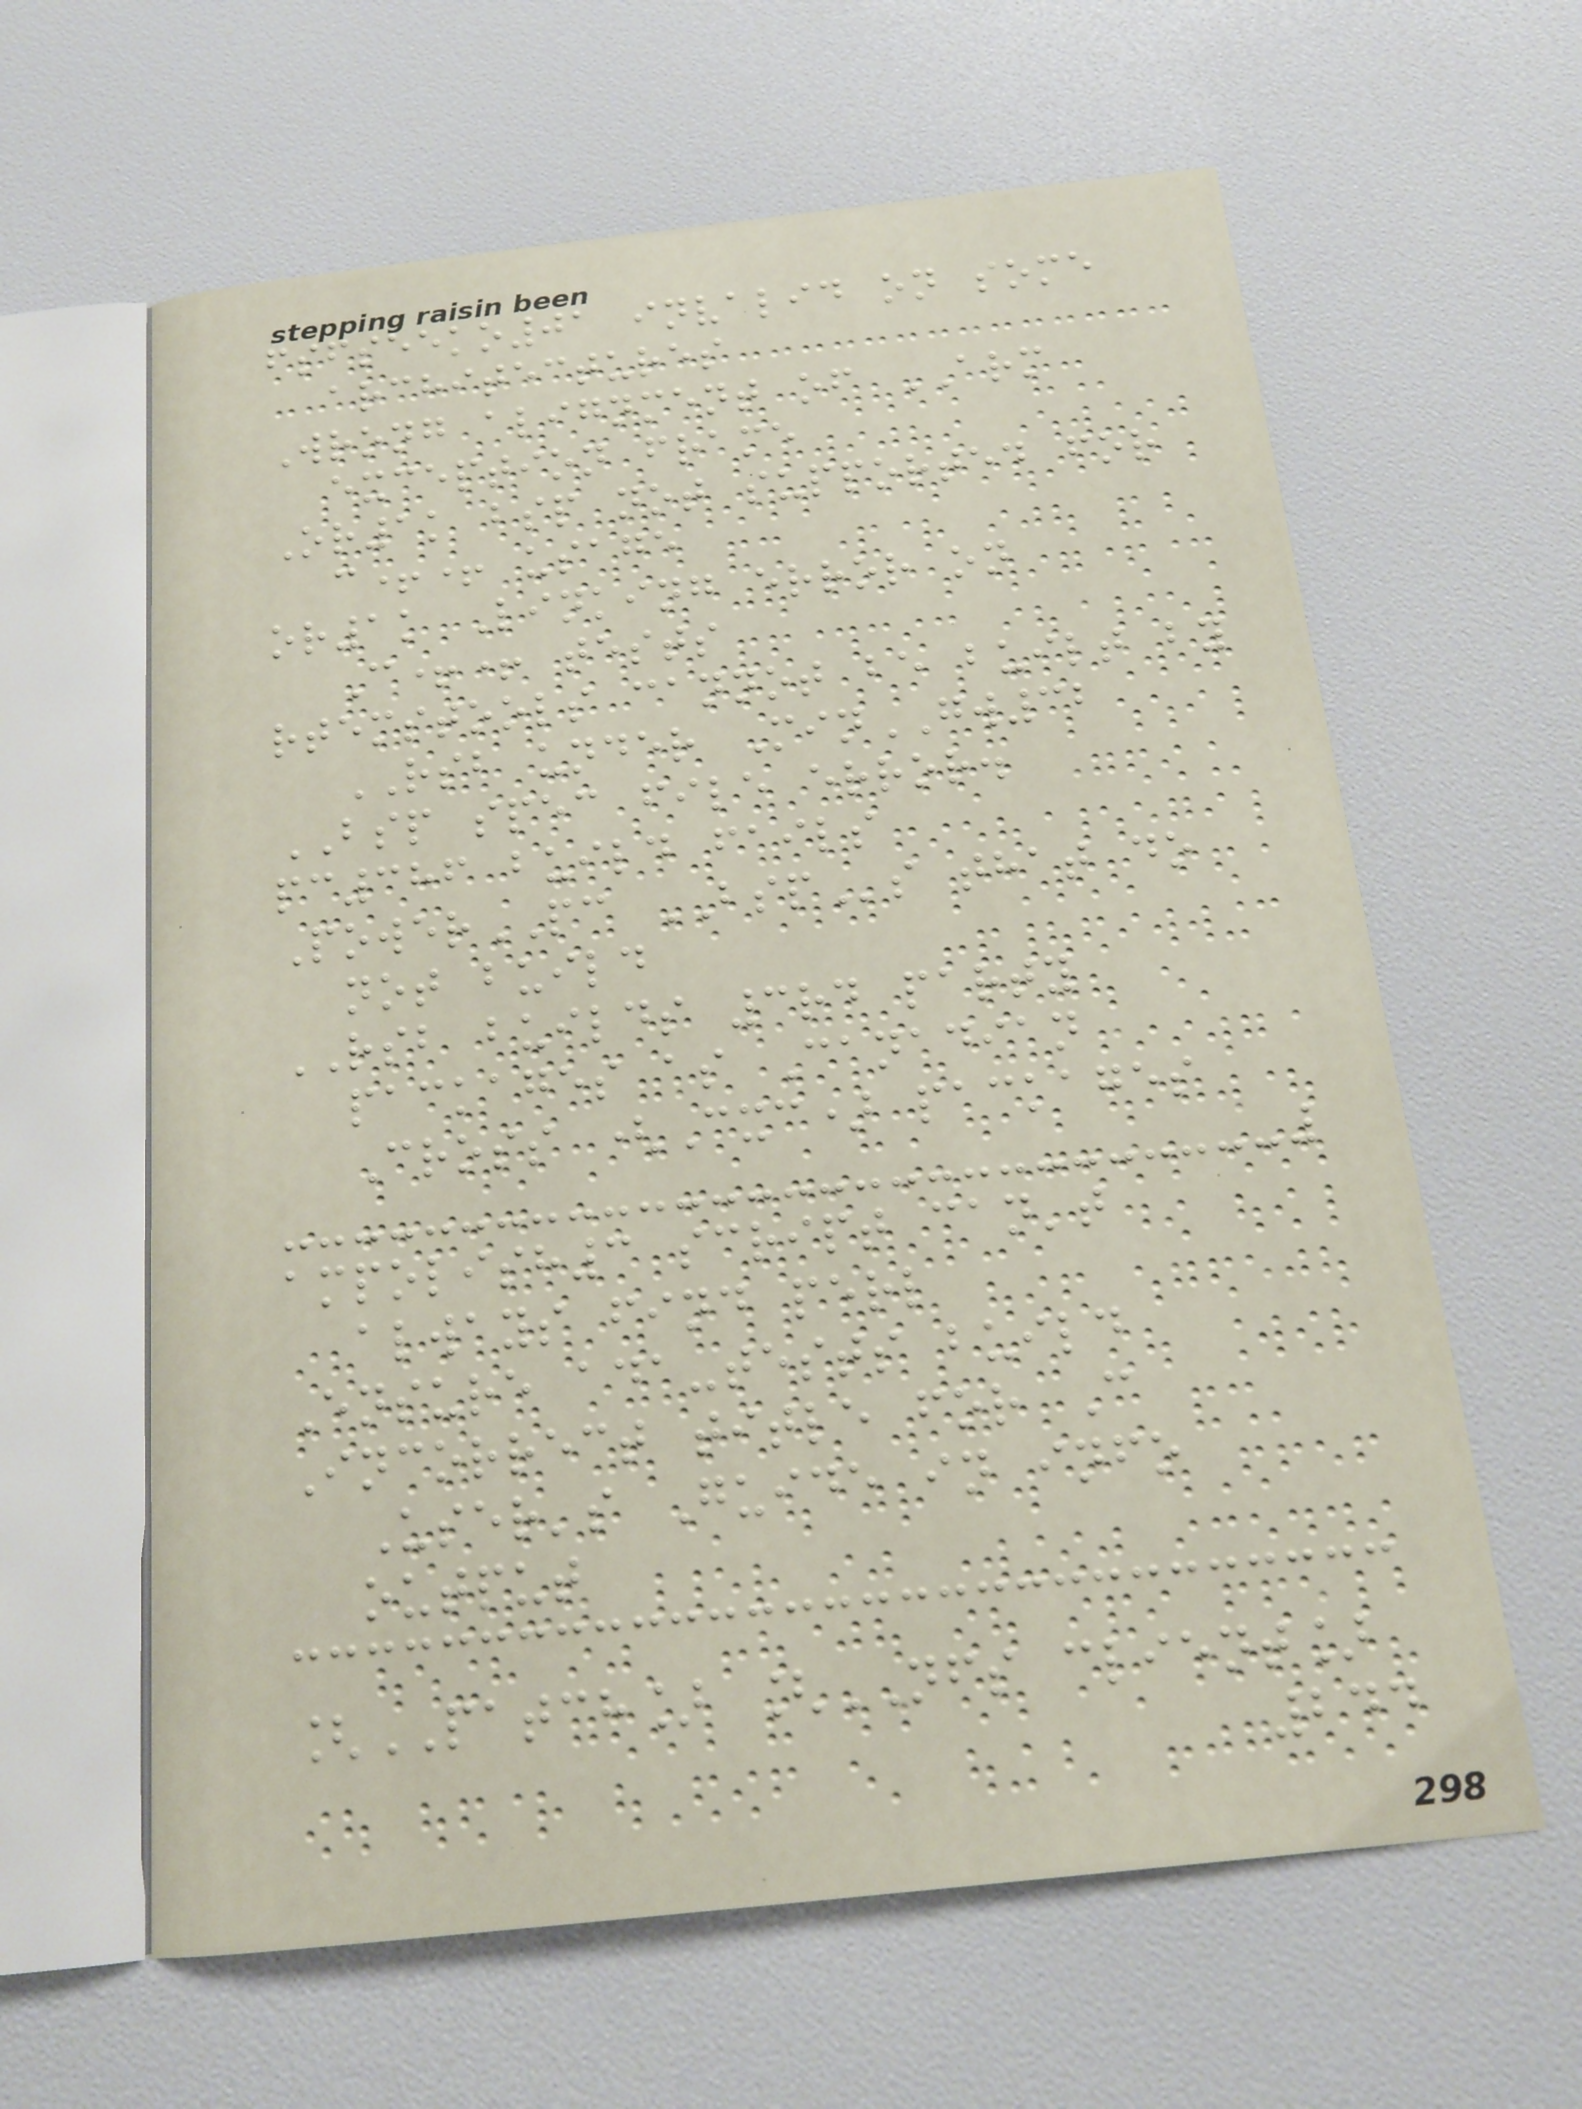fsfseeko01 invalid on some
architectures
Wrong alignment of ARM
exception frame
Or1k bsp not supported for
c++ usage
or1k Linking error on
C++ tests
rtemstools cannot be built by
RSB under MinGW32
BSP spec file error.
pc386 build fails
PowerPC BSPs that do
not build
RSB builds 3rd party
packages as Canadian
Cross (Cxc) packages
ampolish3 script can't
always find perl
Ensure ada-tests build
Incorrect title for C
User's Guide in info
output
[PATCH] [NFS client]
244
